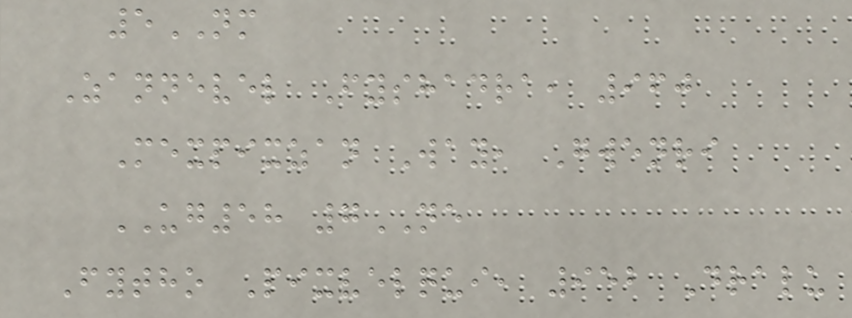5NM
Zannevel Fyshadra, 960
Mexpixzan Way, Gwenri
UG58 7NE
Fytho Pixvelqui, 952 Dralu
